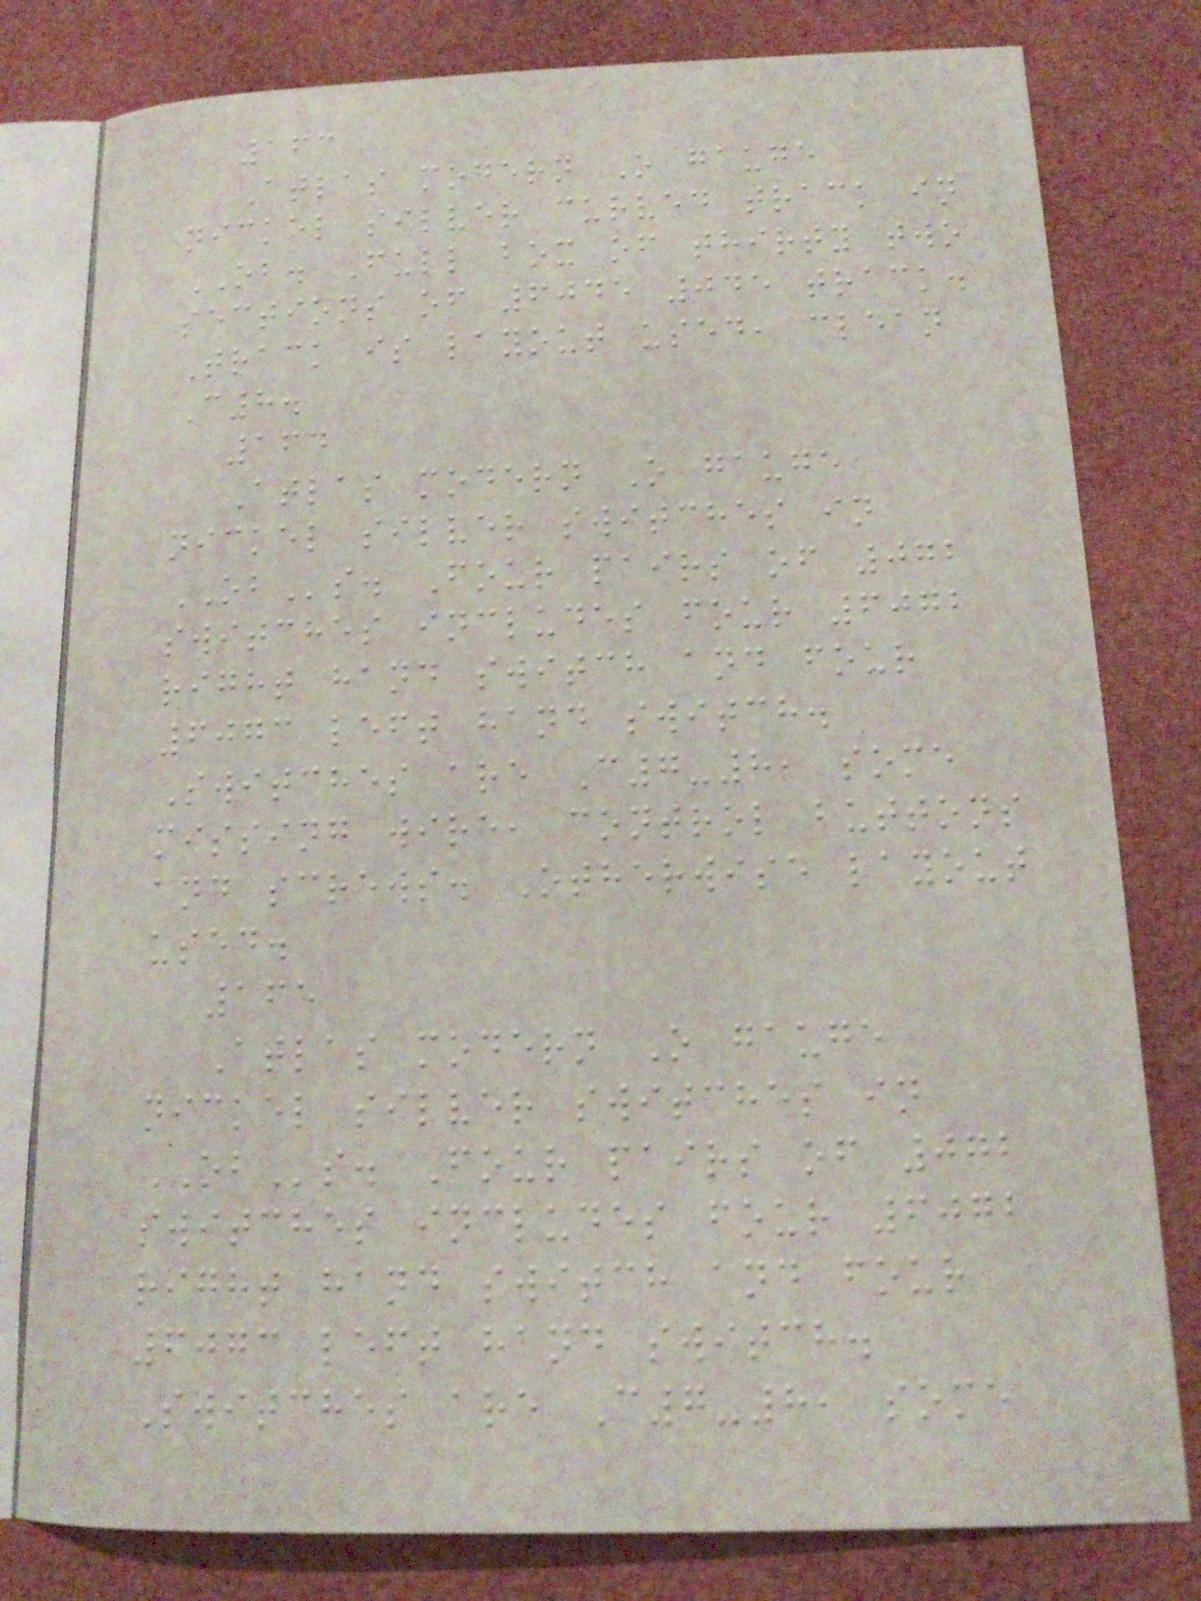163
Atlas modern O gauge
nickel silver curved track in
OB. Full box of thirty two
sections of 6045 045 track.
Track is layout used, clean
C8.
164
Atlas modern O gauge
nickel silver switches in
OBs. Four pairs of 072
switches includes four 6072
right hand switch and four
6073 left hand switch.
Switches are C7-8, some
missing wire, control buttons
and screws. Otherwise layout
used.
165
Atlas modern O gauge
nickel silver switches in
OBs. Four pairs of 072
switches includes four 6072
right hand switch and four
6073 left hand switch.
Switches are C7-8, some
